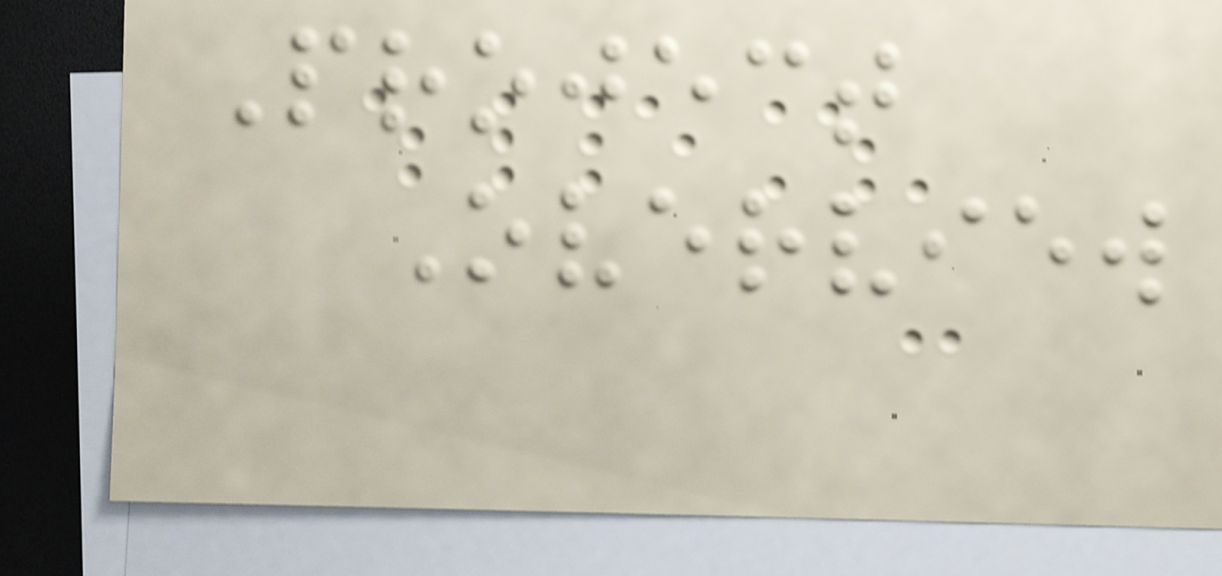Project
Overview
